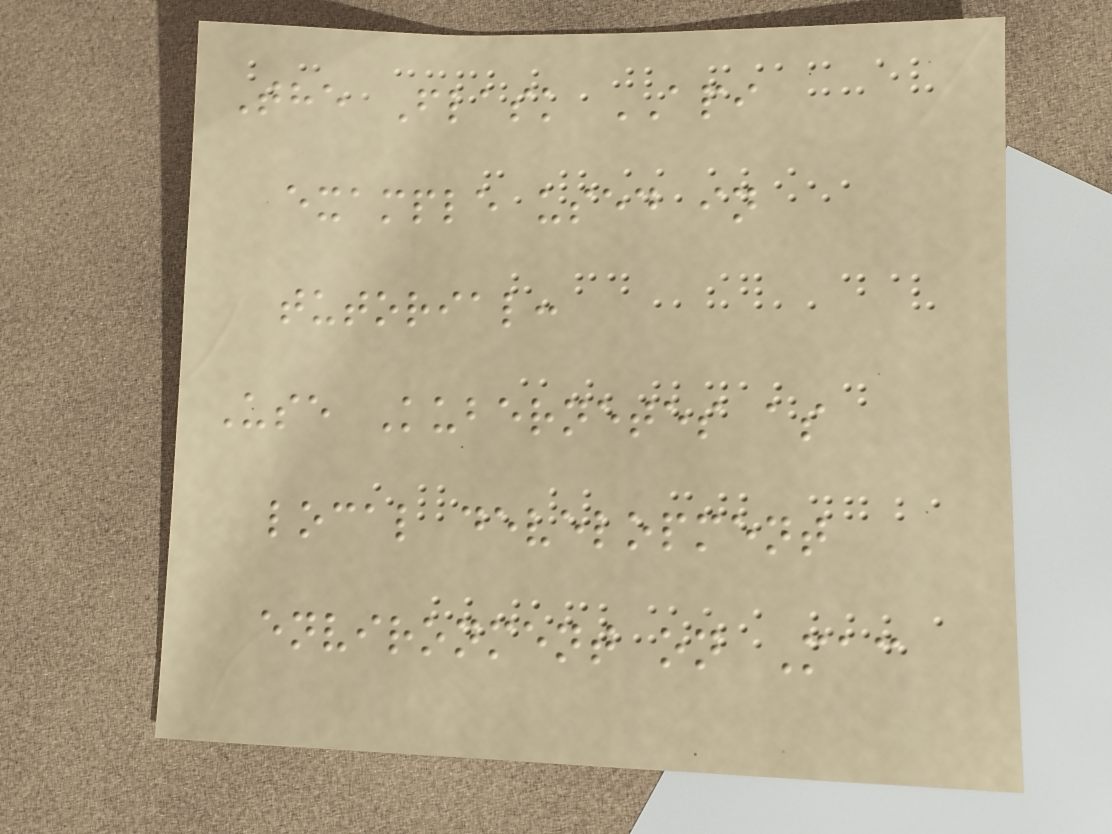The Flask API
example used in
tutorial:
Use Kubernetes as
local development
environment on Mac
